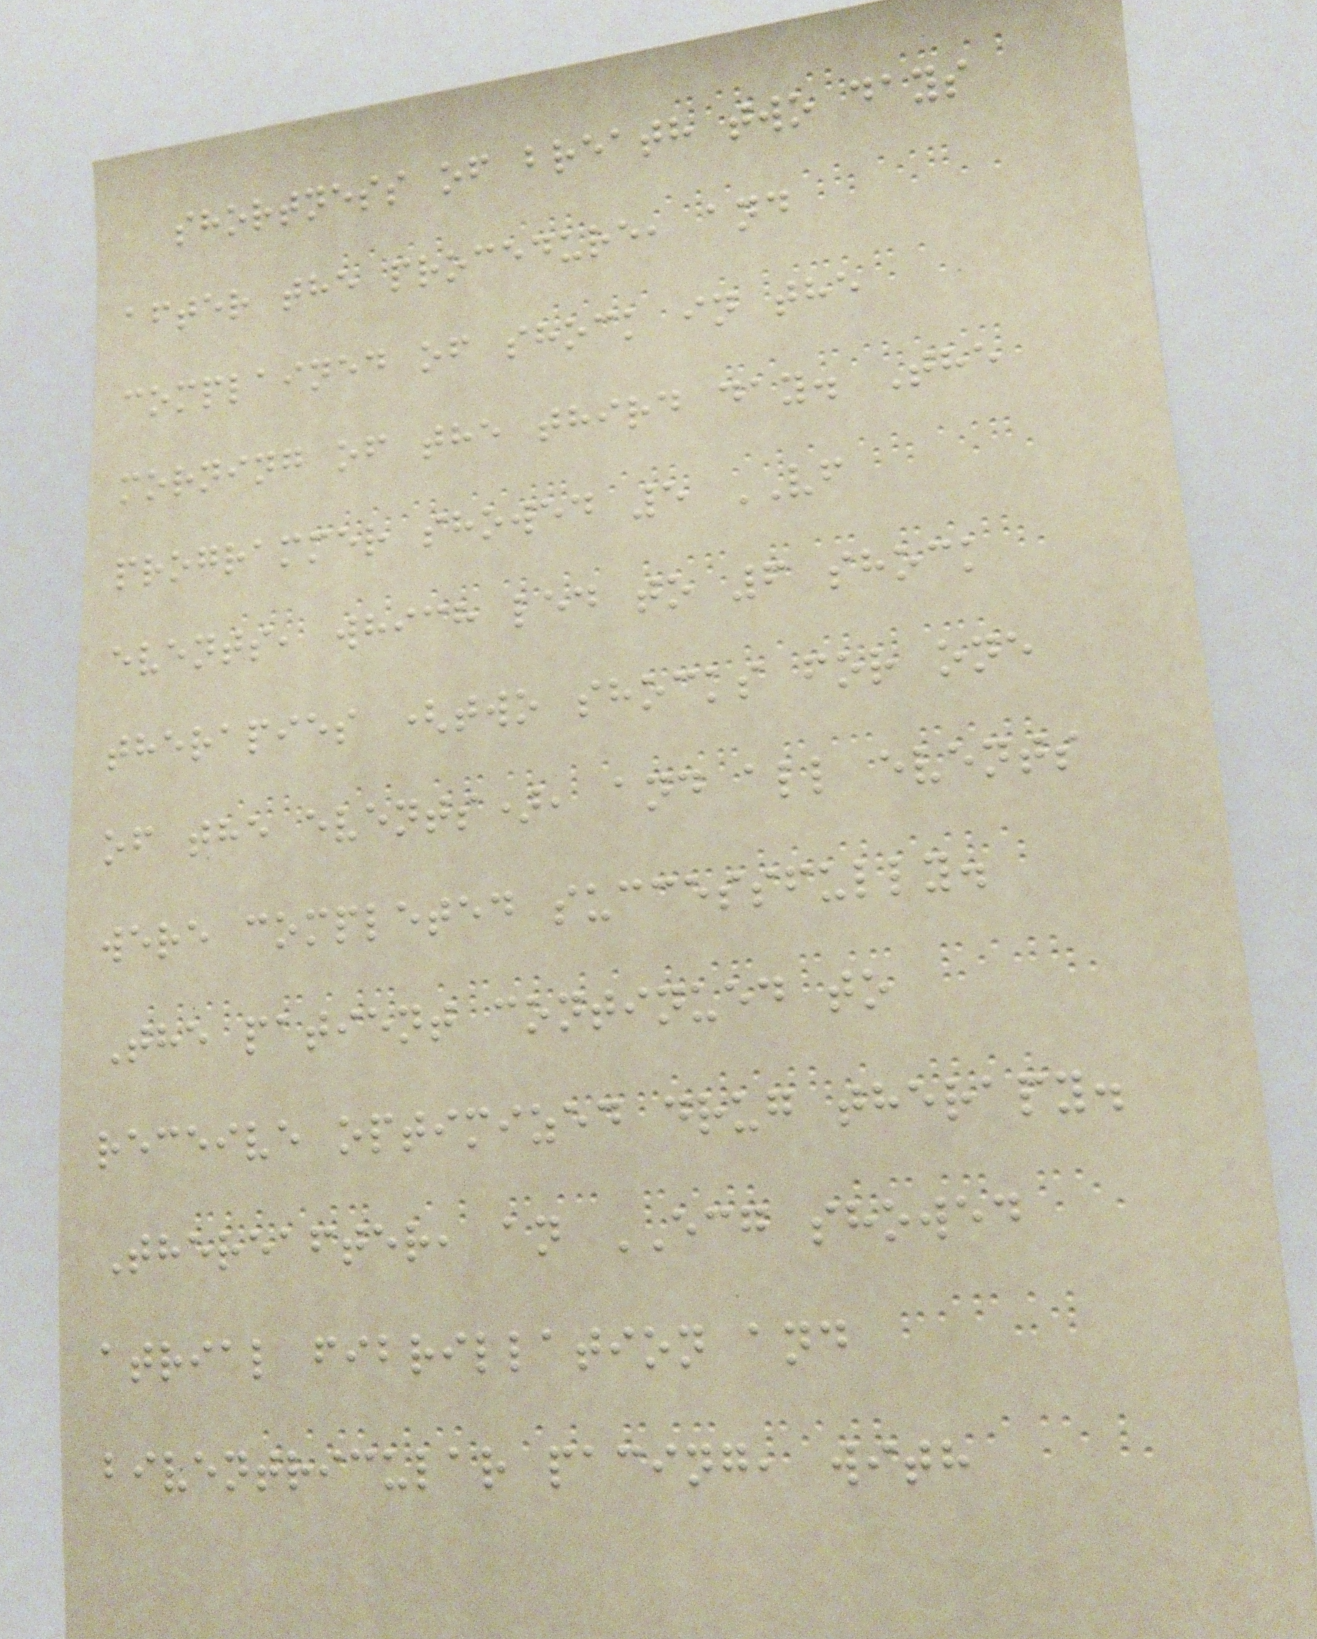shortness of breath two days
after the procedure, and
complained of shock in the
morning of the third day. The
programmer showed 5 VF
events, which led to 6 shock
therapies (two shocks for one
of the events), and all events
were completed successfully.
The patient continued to
receive optimized drug therapy.
Thereafter, an ECG showed
atrial fibrillation and
biventricular pacing, with
